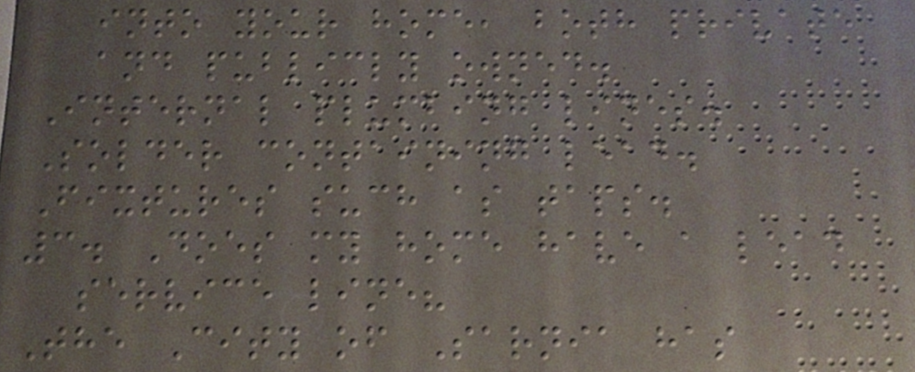into your home, both private
and publicly owned.
Internal plumbing lines.
Solder containing lead.
Fixtures such as taps.
3. Does my home have a lead
service line?
The City of Sarnia has
